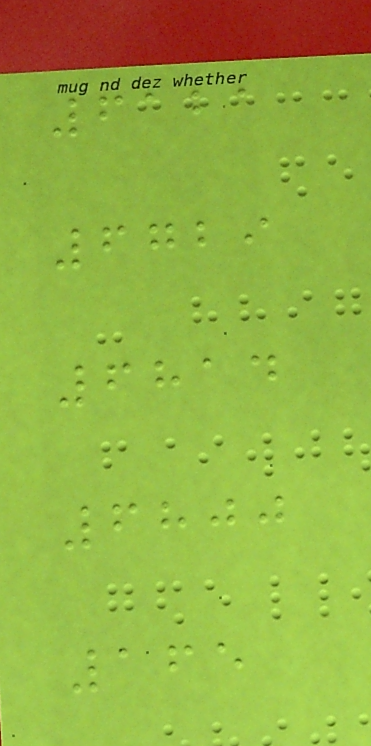6121
6729
6814
6800
165
